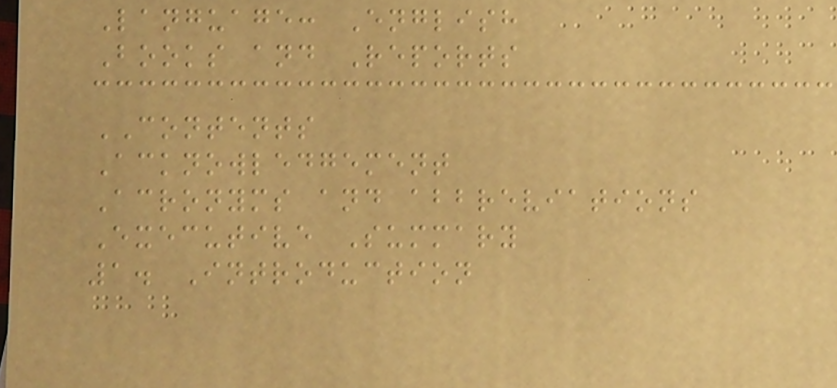Language: English
Books and Reports
CONTENTS
Acknowledgement
Acronyms and abbreviations
Executive Summary
1. Introduction
